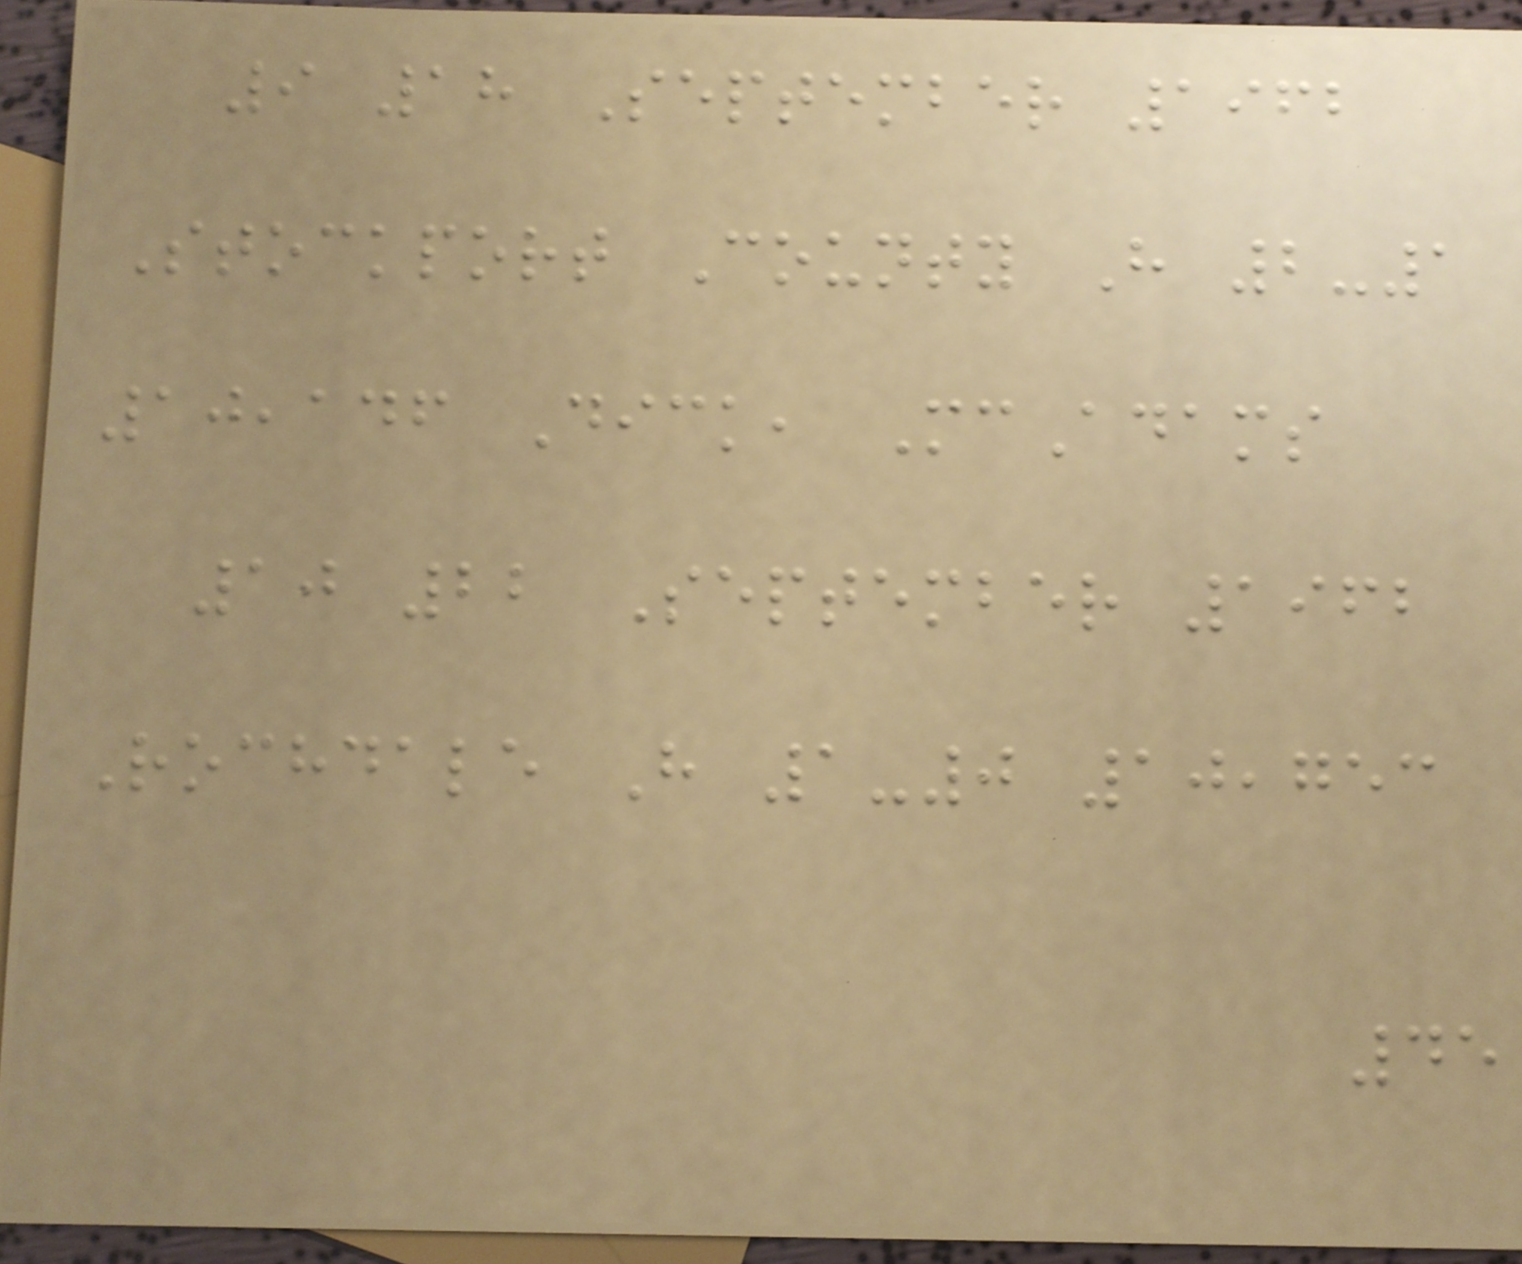9 18 September 1962
Stockport County H 2-1
10,146 Dick, McAdams
10 22 September 1962
Rochdale H 1-0 10,753
45
